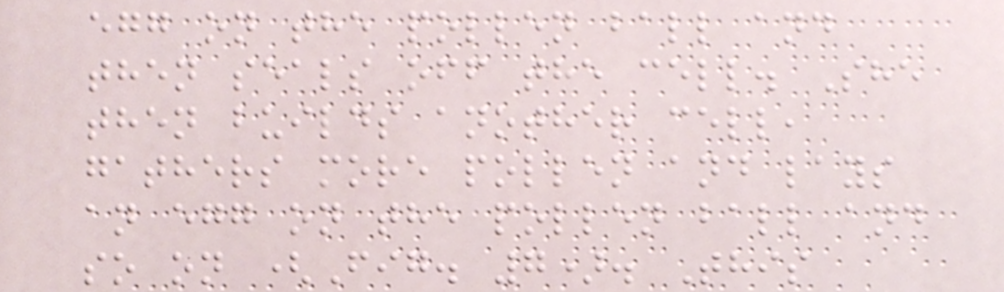egg on the pollen ball and
then seals off the cell. She
then builds another cell,
gathers more pollen and lays
an egg on the pollen ball and
so on (Fig. 7). This
